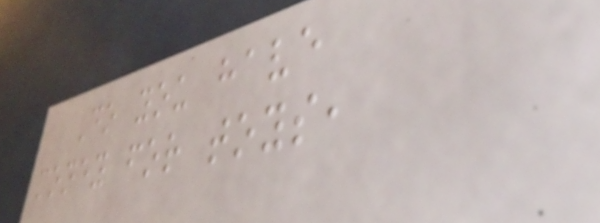Do you have
money for toys,
